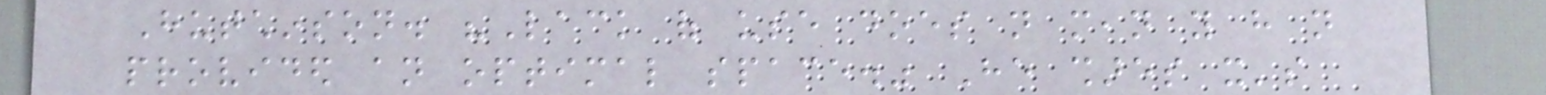Hutchinson. "Lack of use does not mean you have not
provided an optimal space." He shares it's
